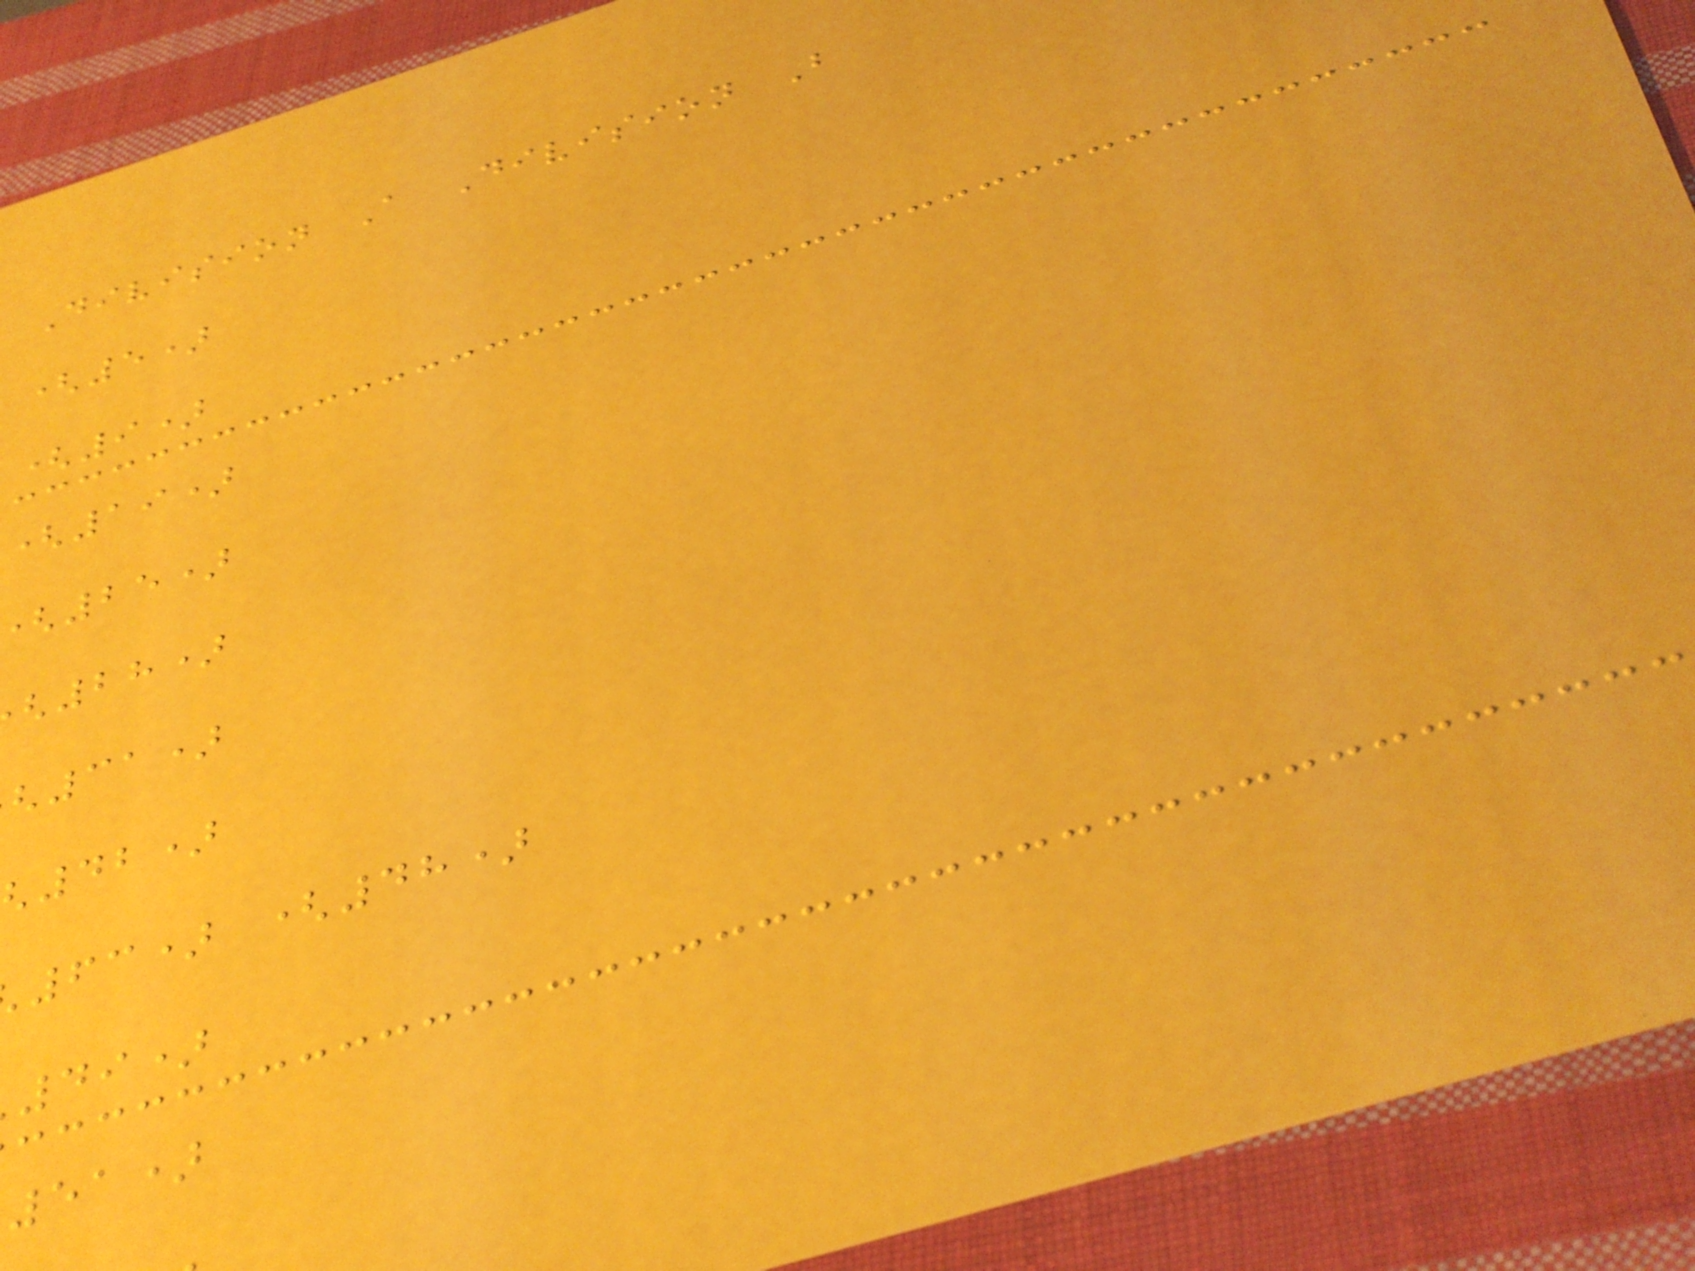Division A Division B
(5)
(9)
(19)
25)
28)
31)
42)
63) (48)
49)
51)
